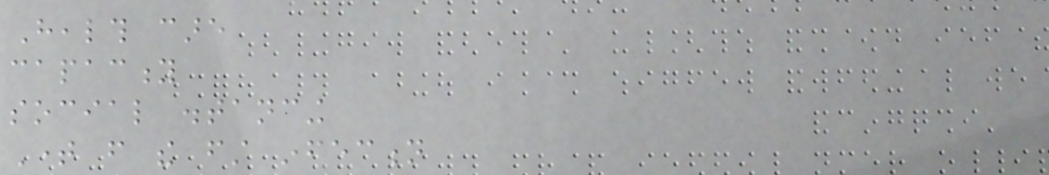Health care
capacity
social distancing
Time from the first infection
